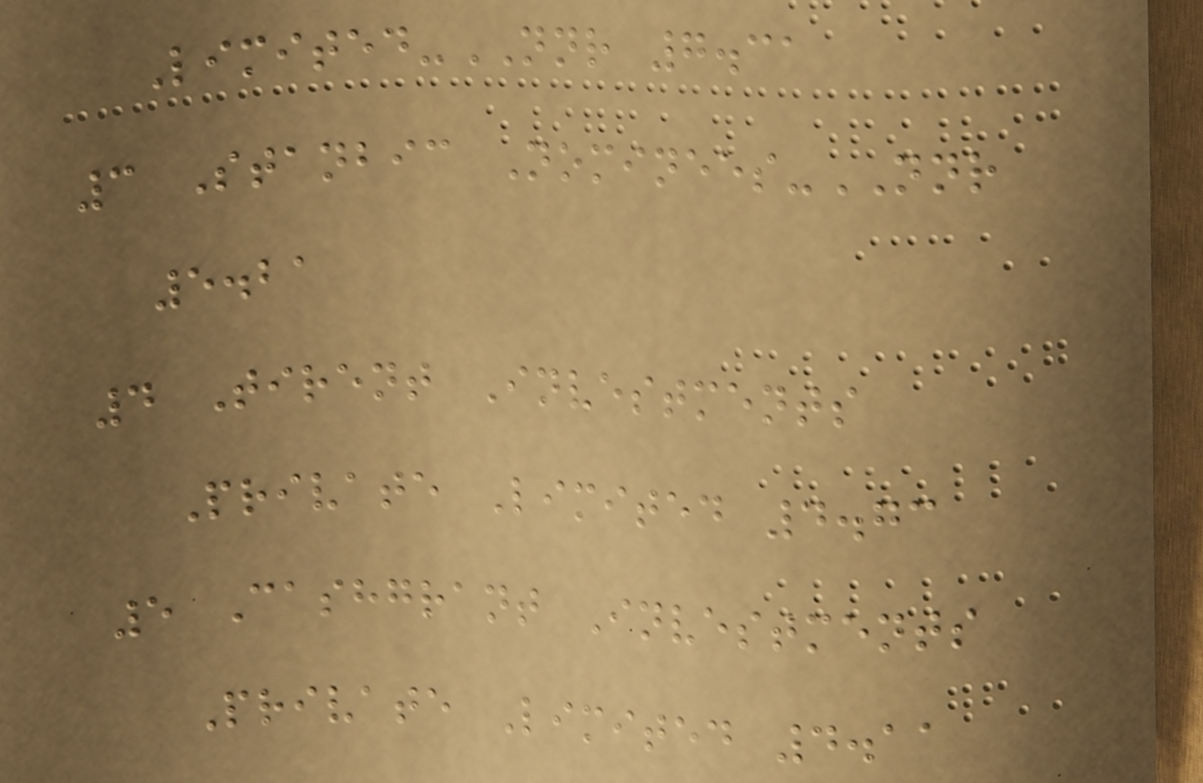Limited-NNR 7.31
3 Stanbic Nominees-NNR
5.21
4 Tirent Investments
Private Limited 4.73
5 Cashgrant Investments
Private Limited 4.11
